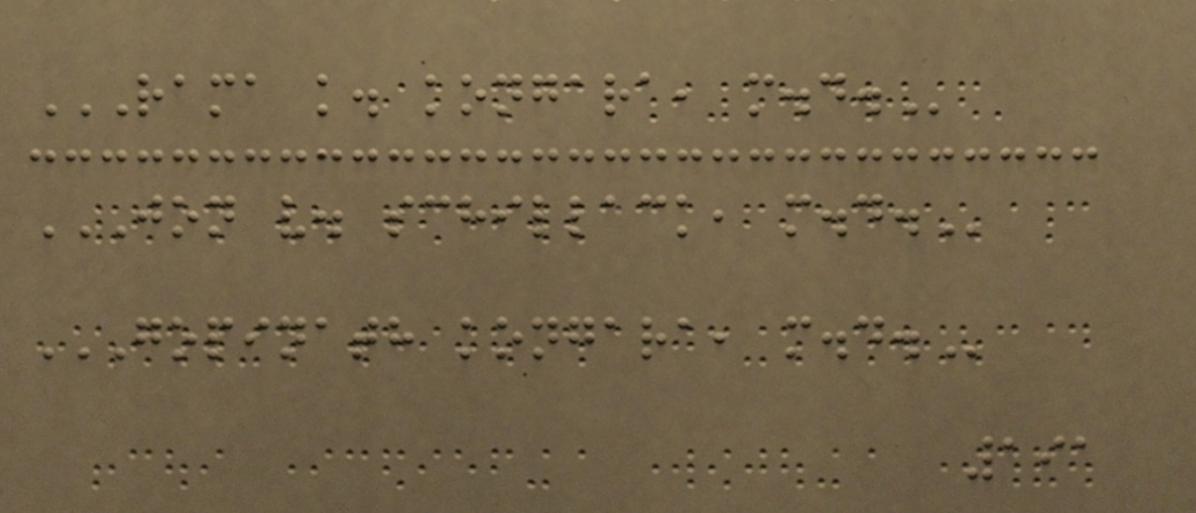RAMA K. KONGARA, M.D.
JON V. SCHILLACK, M.D.
GOPINATH KONGARA, M.D.
191
